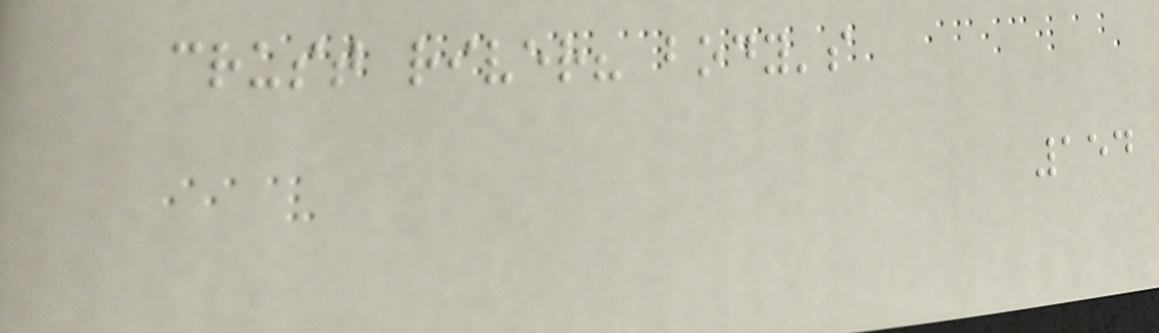crust river? body's
154
